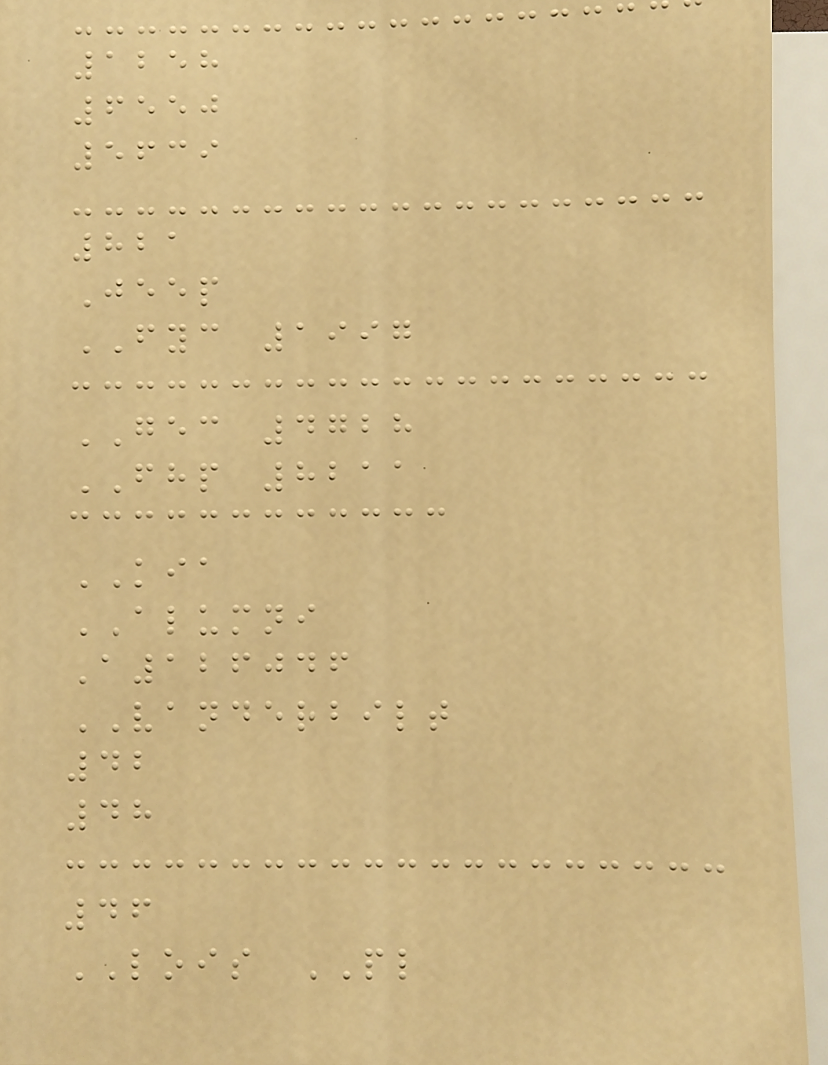1258
6550
5639
821
Jeep
FYC 1997
GEC 4728
FHP 8211
KIA
ALUMNI
A126046
VANDERBILT
42
48
46
LOIS PL
